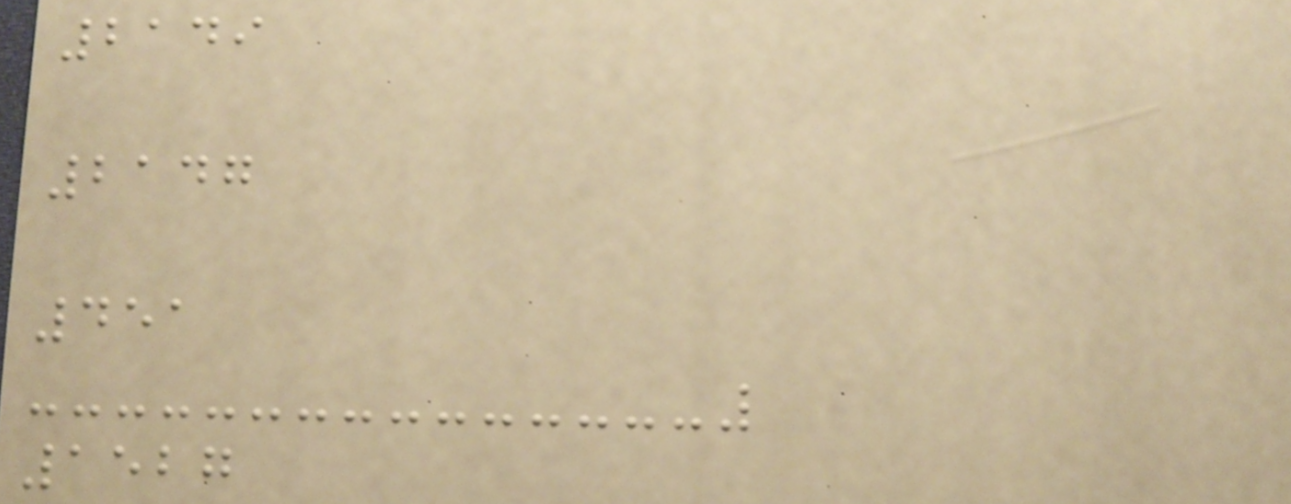2149
2147
451
1527
